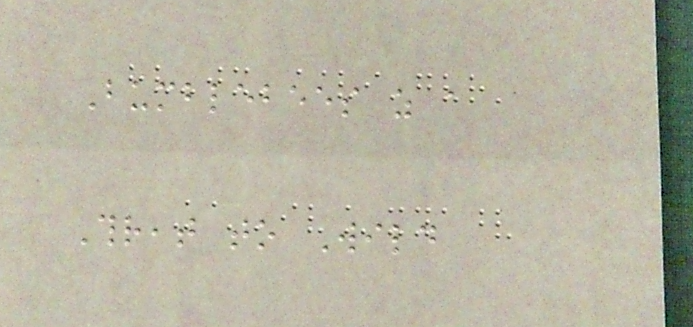Bumblebees as a
Threat to Wild
